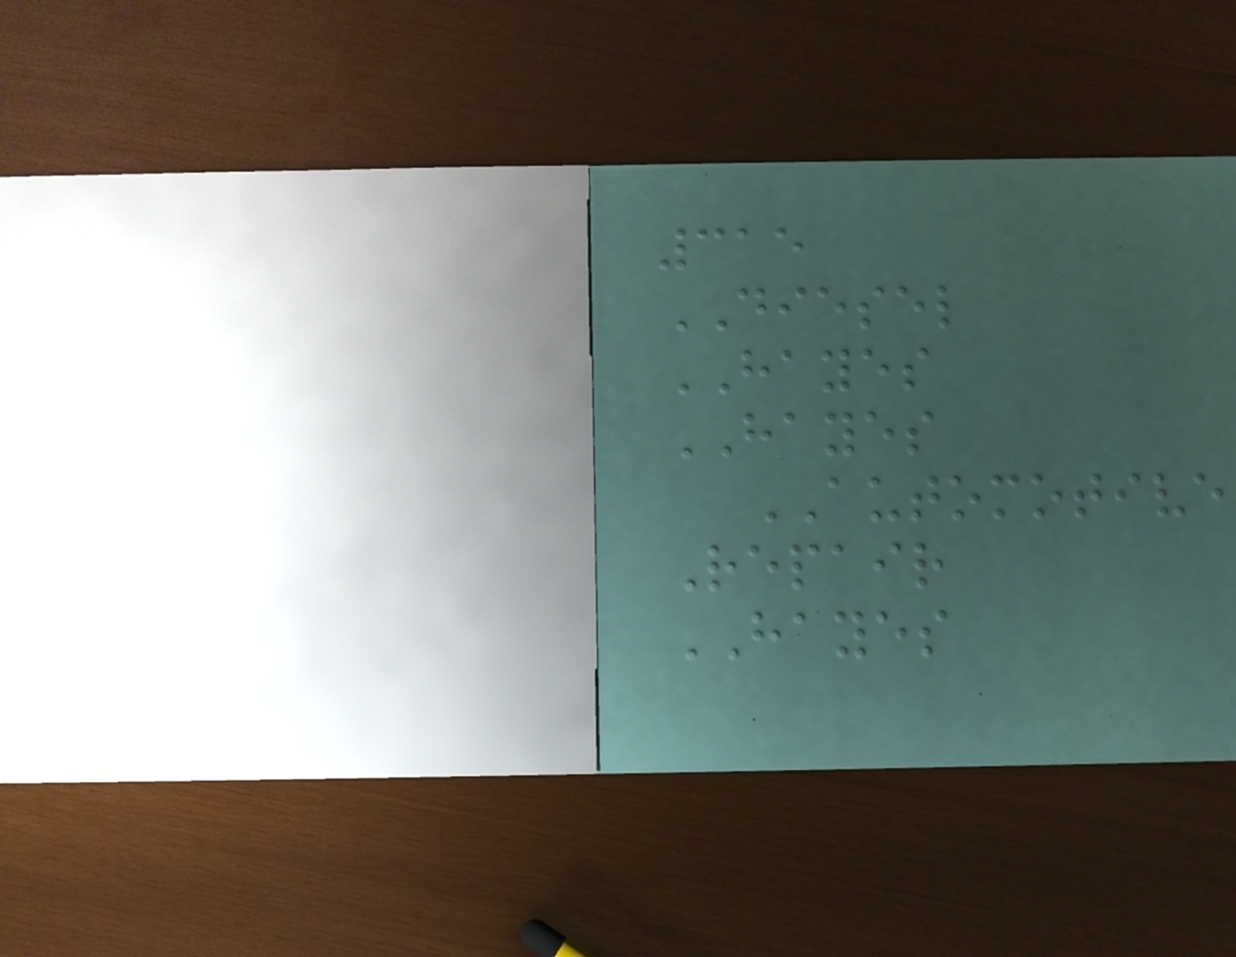315
DIESEL
HAYES
HAYES
AUTOMOTIVE
Repair
HAYES
